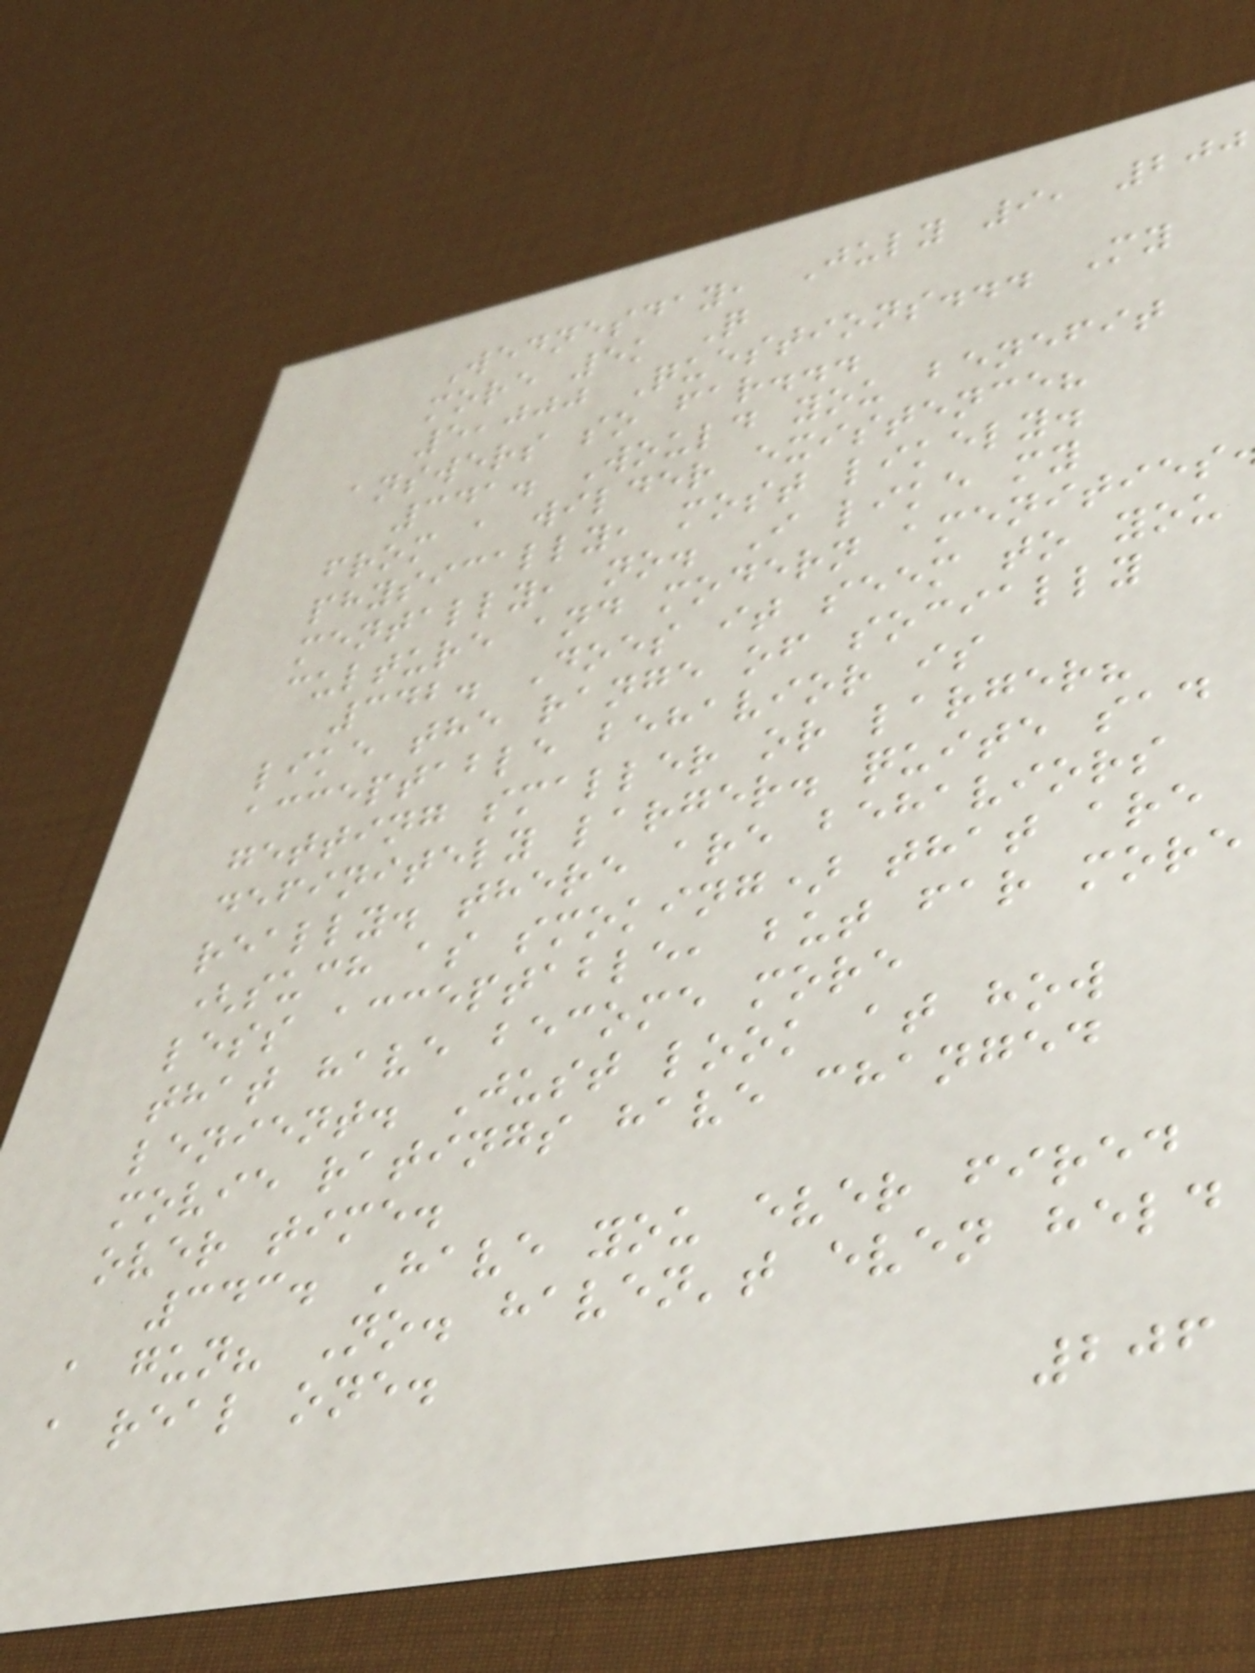Wednesday, July 9, 200
more 5k Q
5,000 Questions... My
answers so far...
341. Would you benefit
from a wilder existence?
physically, most likely.
mentally, no. I like my
culture and modern amenities
342. Does it seem to you
like the range of socially
acceptable behavior is
getting smaller or larger?
definitely larger. quite sad
really. there are behaviors
(such as smoking) that are
less acceptable, but far more
that have become more
lenient. Just look at how
movie ratings have changed
over time.
343. Have you ever fired
a gun? No. haven't even held
a real one.
206
